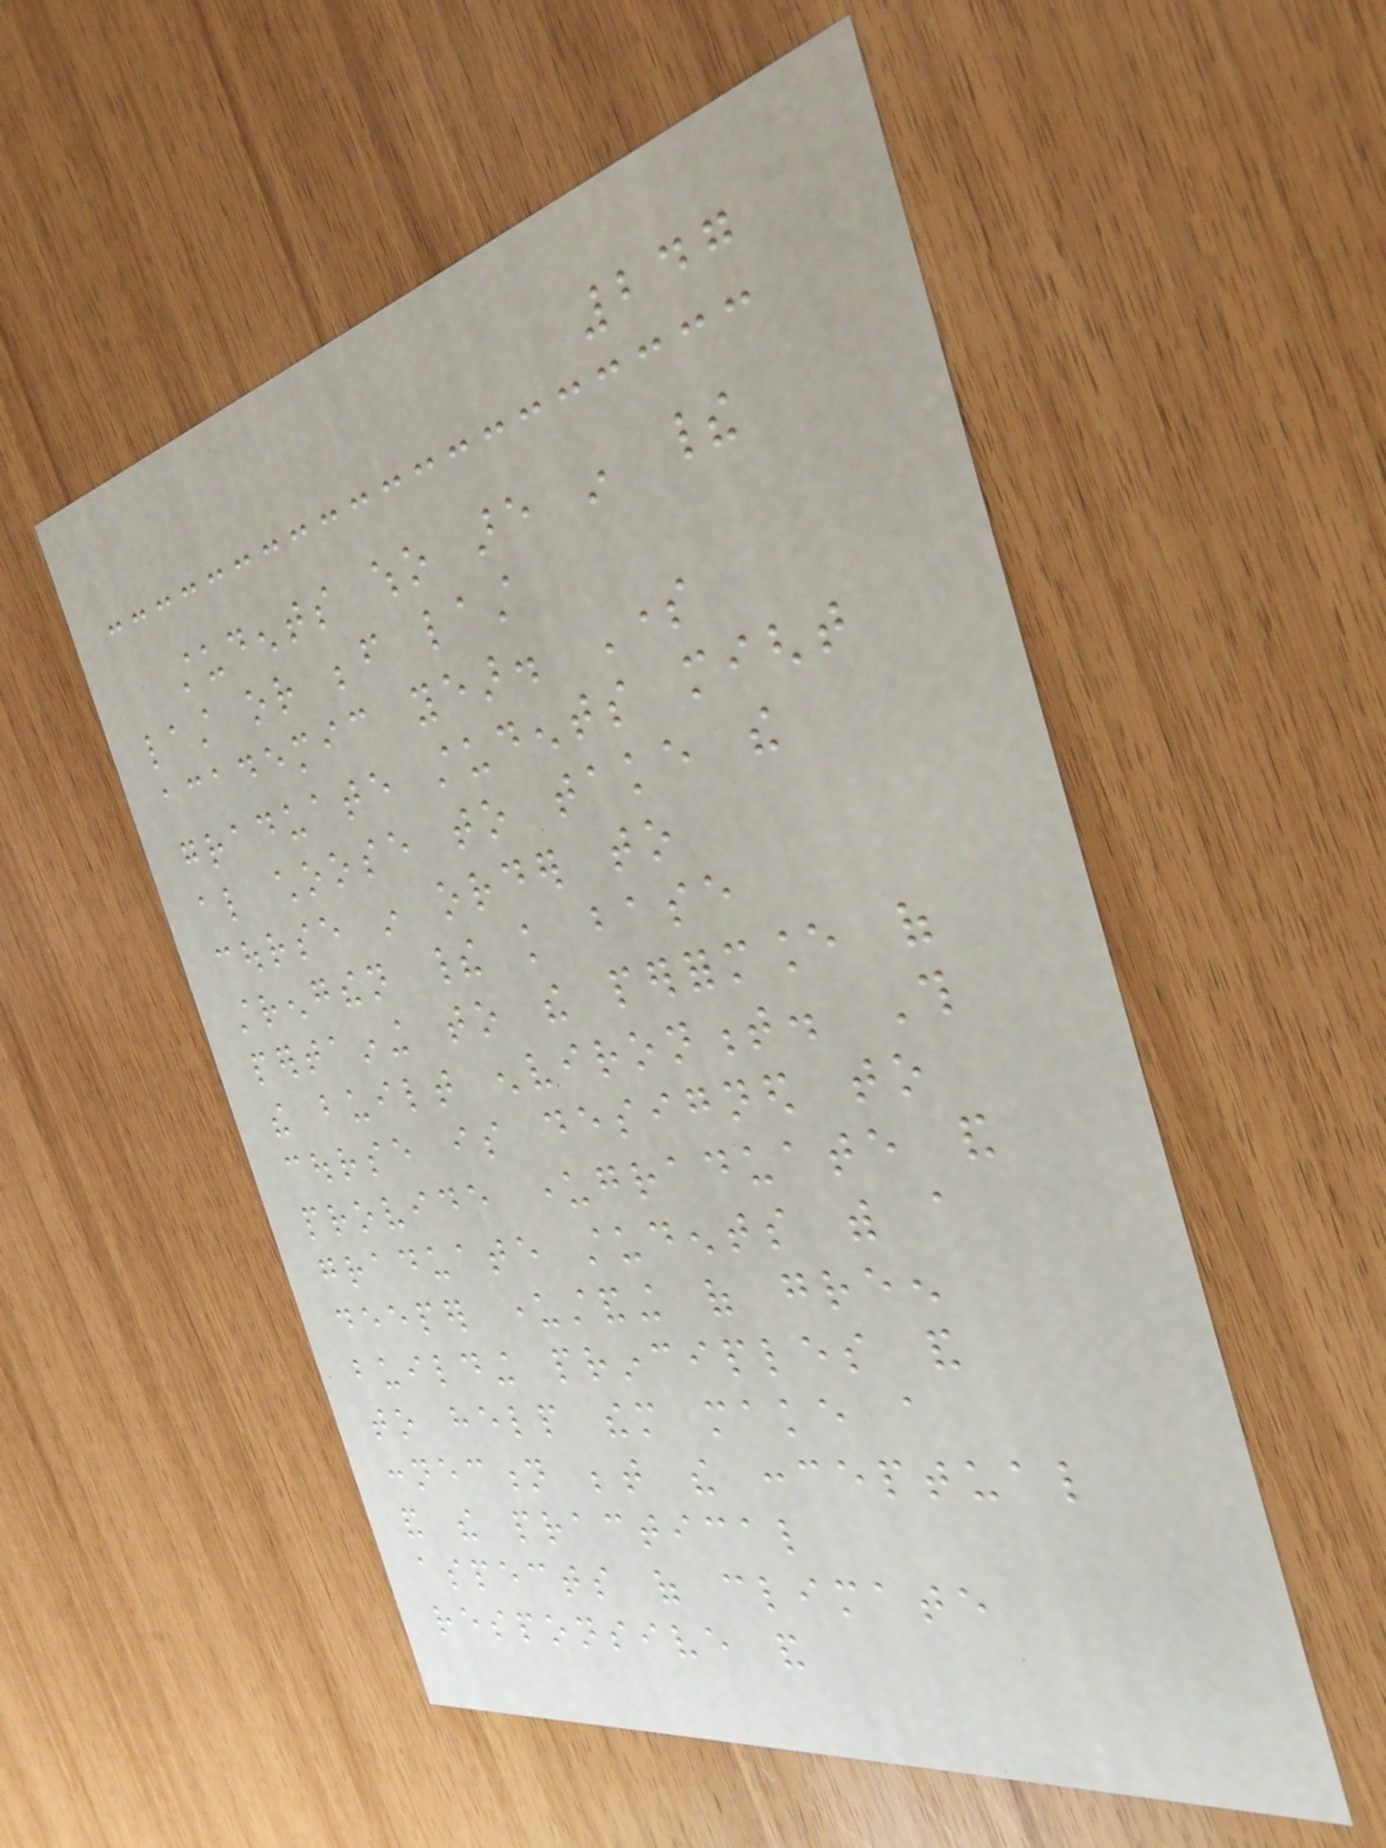247
students who are in their
last or before last
academic year. Some
graduate students might
also choose to take the
course in order to
strengthen their knowledge base
pertaining to the performance of
the built environment. This
course is designed to
provide undergraduate and
graduate students with a
deeper understanding of green
building principles and
to help them make a
connection between the conceptual
and the practical
aspects of climate
responsive and
